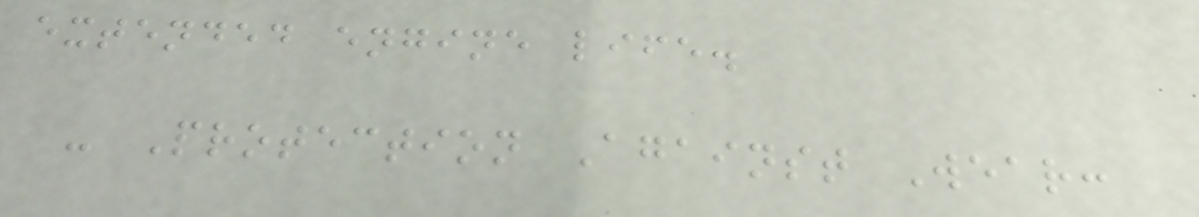extended engine life.
- Protection Against Wear:
